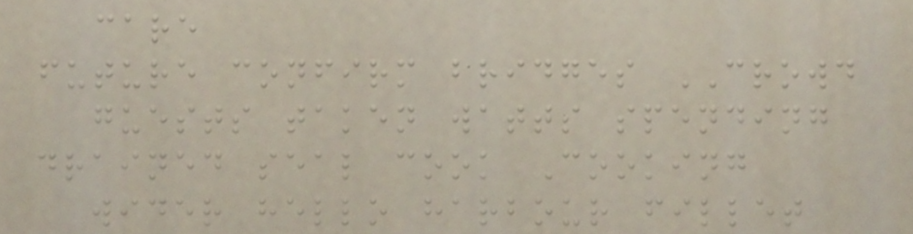care
future confirm bridges CROWD
guests taken watts spending
drained seal cook Cooking
wider hello harbour fillet
